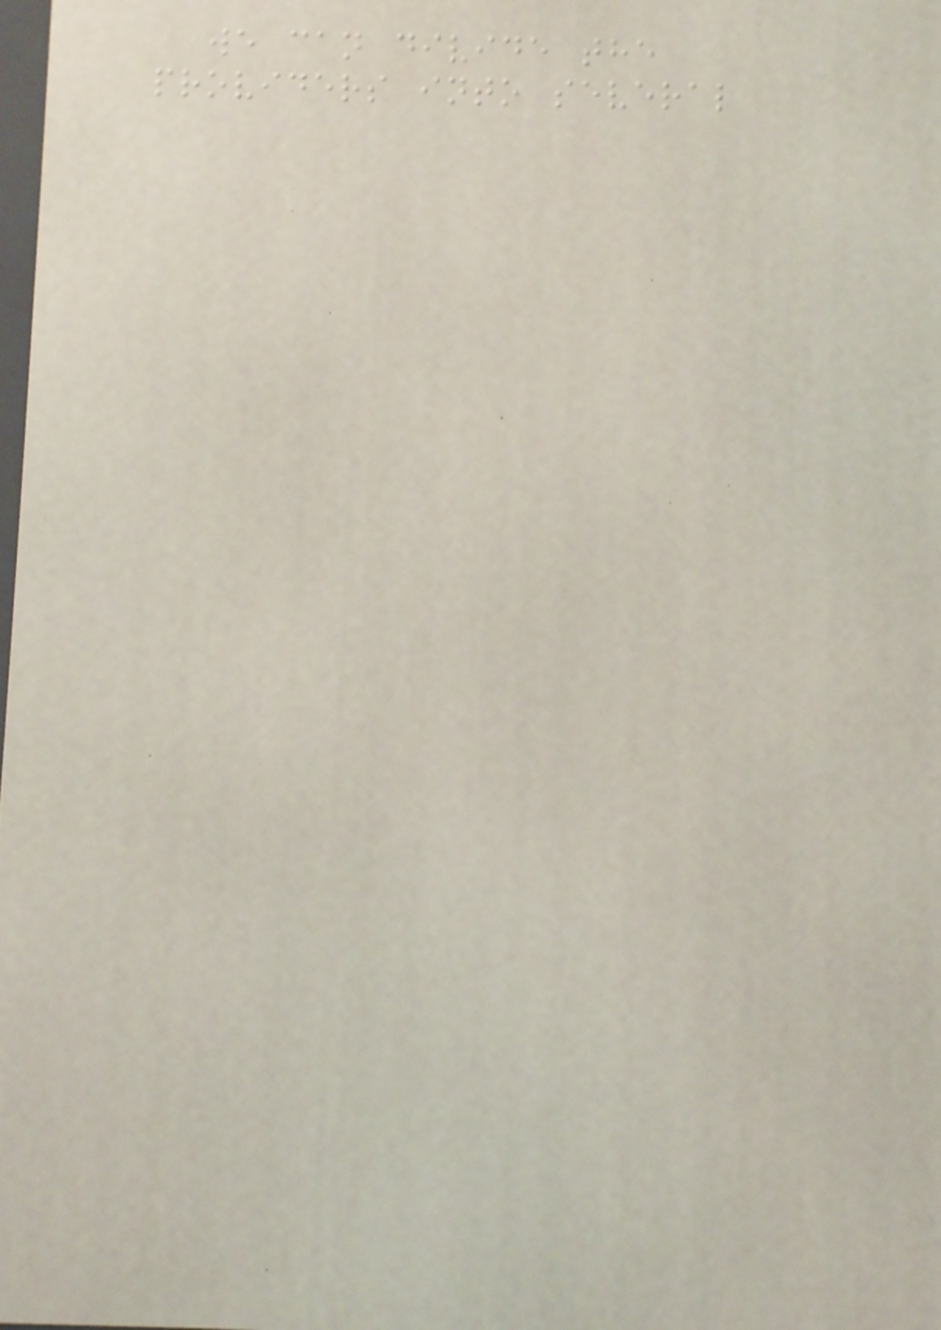we can divide the
providers into several
